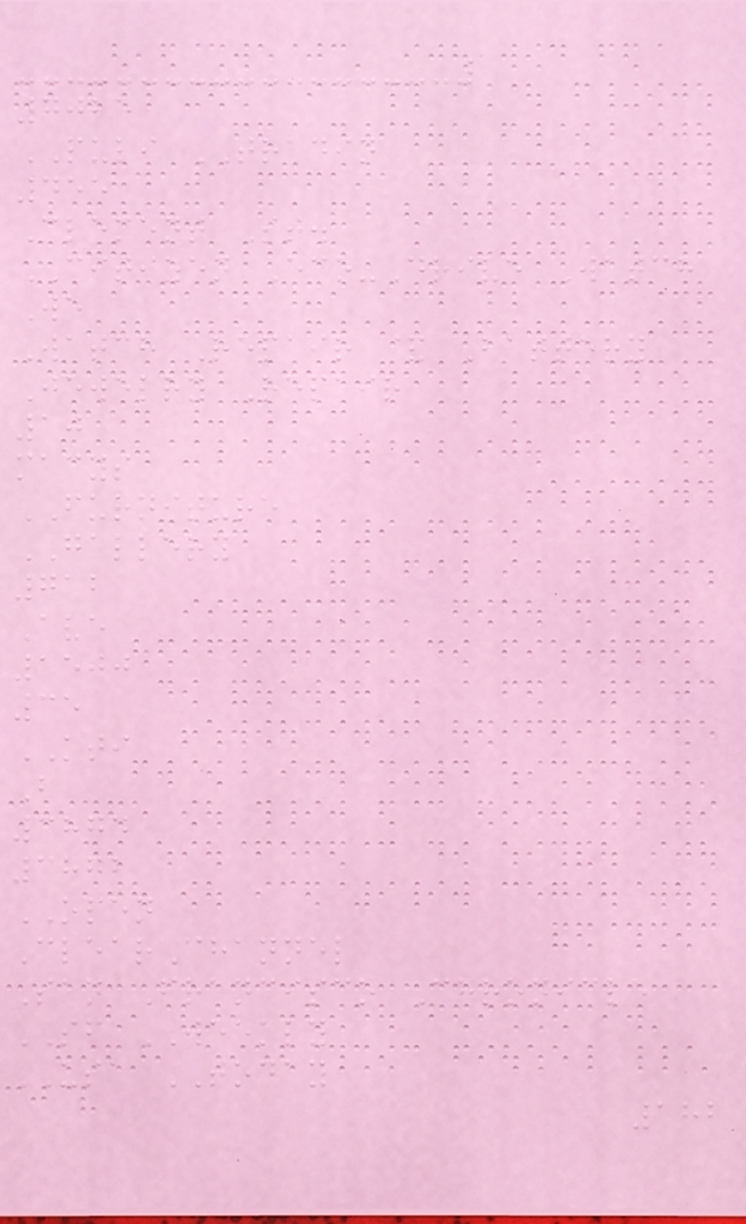7025
PULI TRADIN
455
Clement St.
CITIZEN Eco-Drive Watch
We
Watch Repair & Battery
Jewelry Repair
10
macys
FURNITURE
GALLERY
712
Ave
1500
35
KTI
B
3874
3872
OPEN
ClearChannel
San Francisco Chronicle
SF WEEKLY
USA TODAY
182
